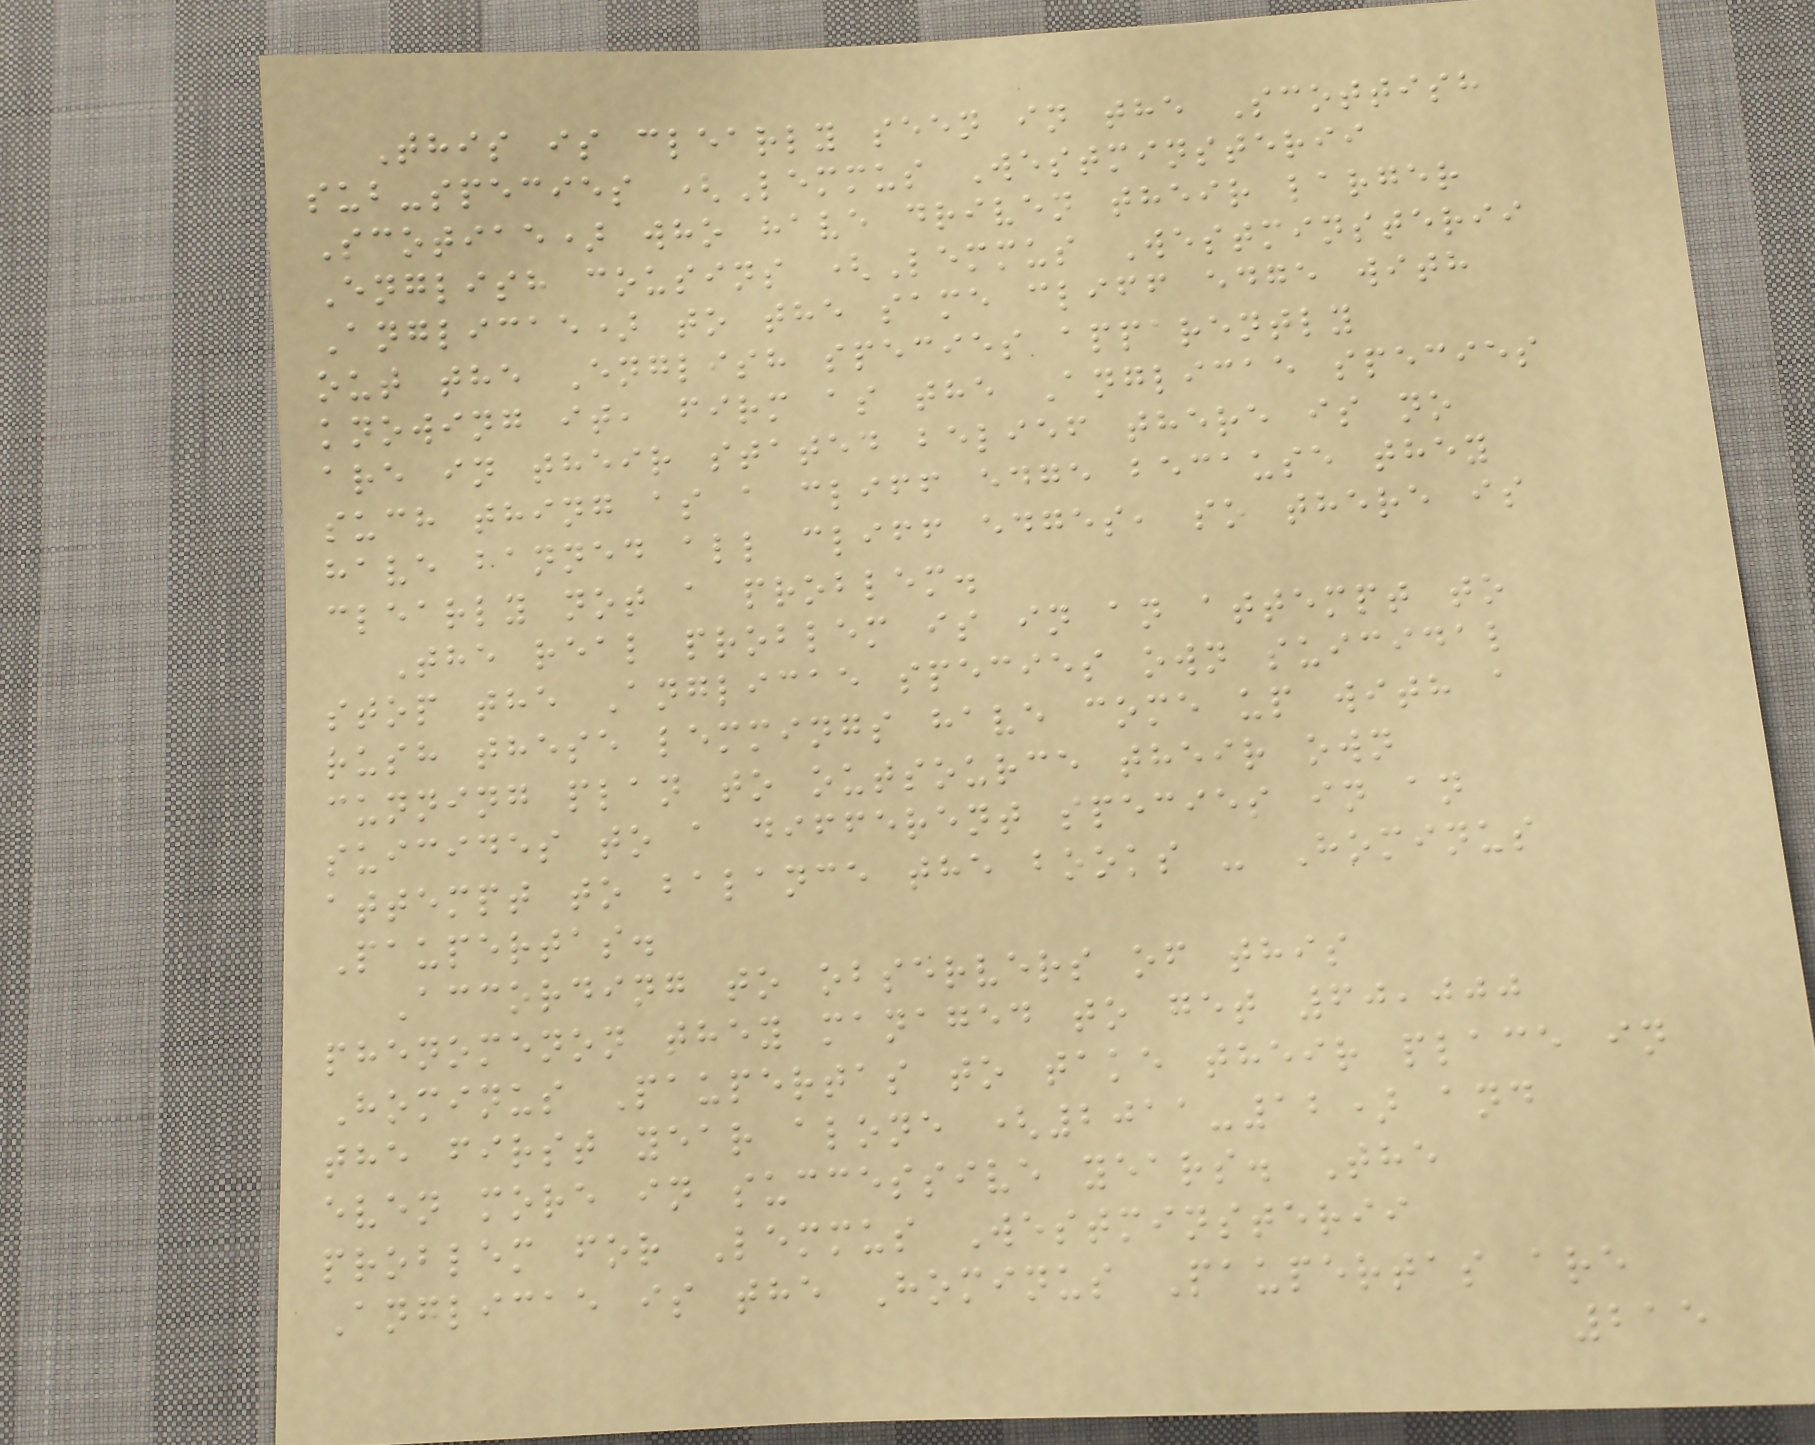This is clearly seen in the Scottish
sub-species (Lemmus Westminsterii
Scotiae) who have driven their larger
English cousins (Lemmus Westminsterii
Anglicae) to the same cliff edge with
out the English species apparently
knowing it, firm as the Anglicae species
are in their stated belief there is no
such thing as a cliff edge because they
have banned all cliff edges, so there is
clearly not a problem.
The real problem is in an attempt to
stop the Anglicae species own suicidal
rush these lemmings have come up with a
cunning plan to outsource their own
suicides to a different species in an
attempt to balance the books - Hominus
Paupertas.
According to observers of this
phenomenon they managed to get 60,000
Hominus Paupertas to take their place in
the first year alone (2011-12) and
even more in successive years. The
problem for Lemmus Westminsterii
Anglicae is the Hominus Paupertas are
215
